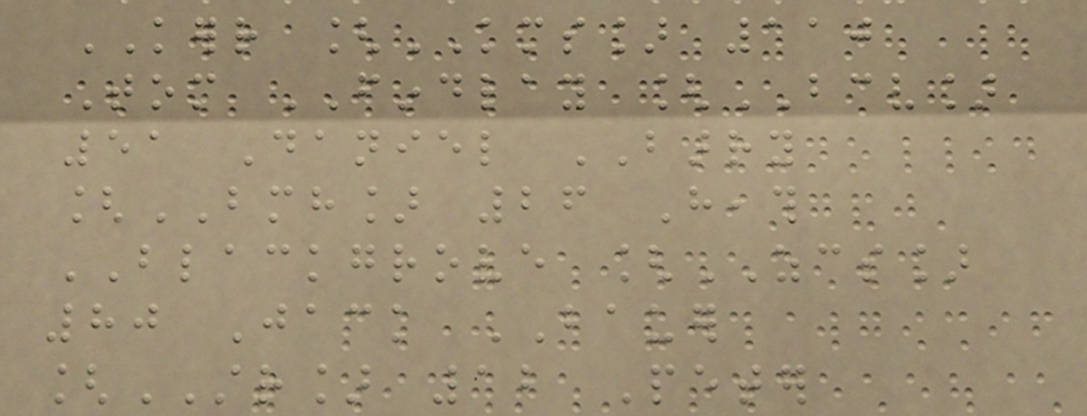KERR [KMS] 110
Tom FINDLAY [BCV]
51 Daniel BARRY
[BMH] 26 Heath
BLACKGROVE [ZCS]
80 Jack BAUER
[STR] 12 Peter
